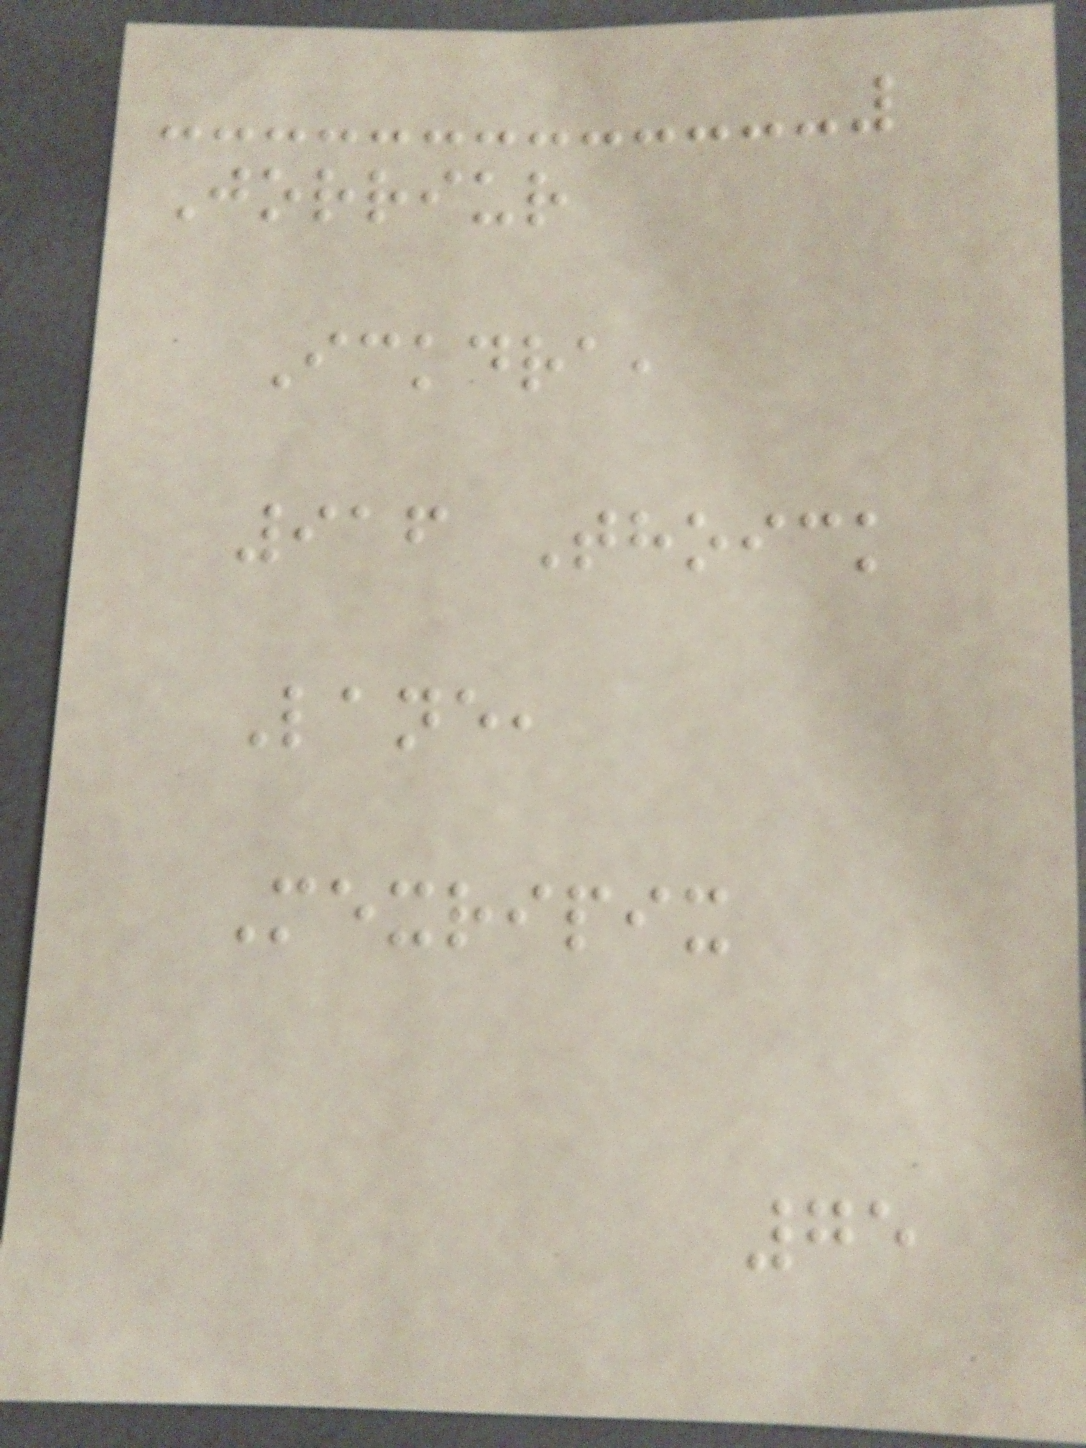Jorriur
Ickdra,
916 Thoick
Lane,
Mexripix
75
